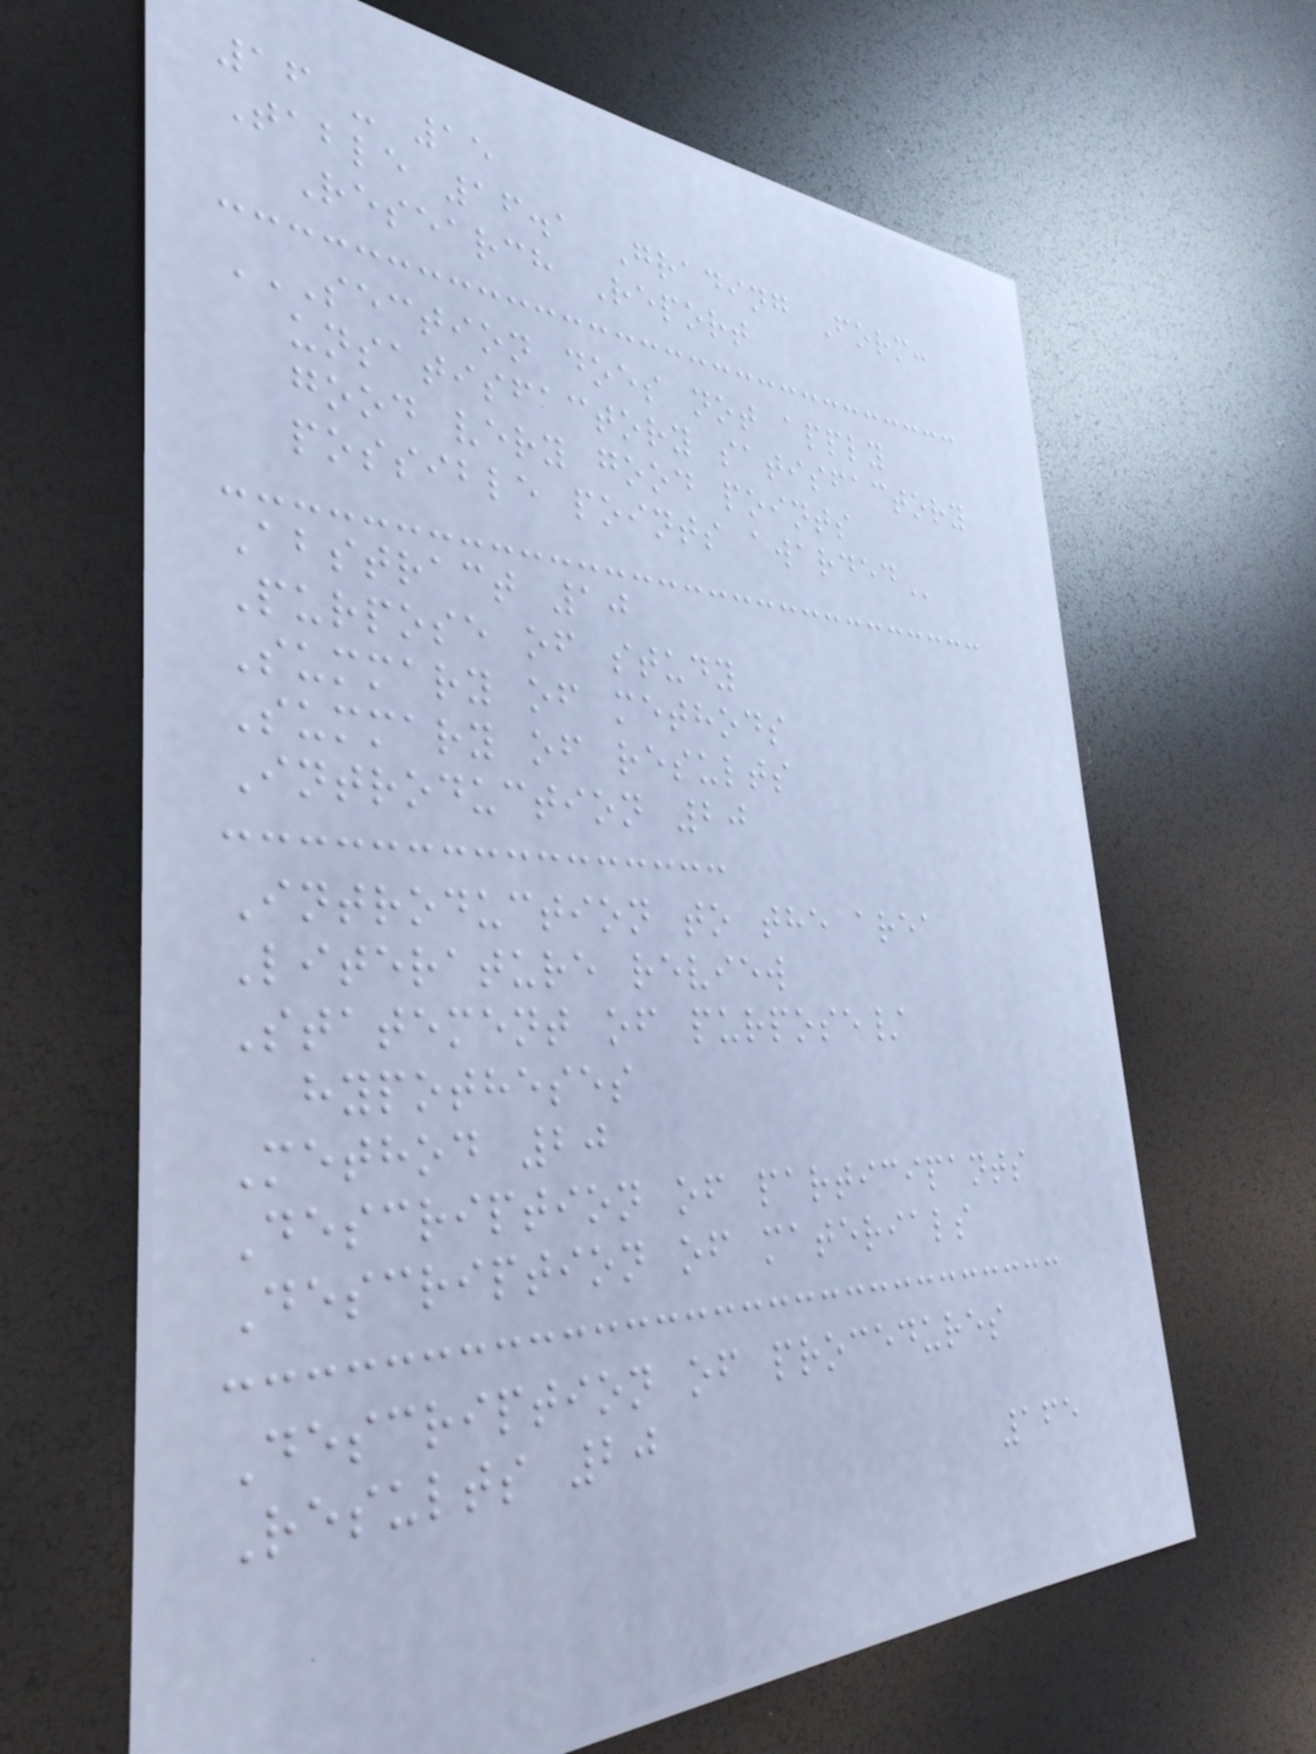16 - 15
Table 16.1 Grading Form:
Research Report
SECTION DOES NOT APPLY
UNSATISFACTORY SATISFACTORY
GOOD VERY GOOD POINTS
POSSIBLE POINTS AWARDED
Abstract 10
Purpose of study
Summary of methods
Summary of results
Introduction 20
Introduction to the area
Literature review
Statement of purpose/
hypotheses
Method 20
Description of participants
Description of materials
Description of procedures
Results 20
165
